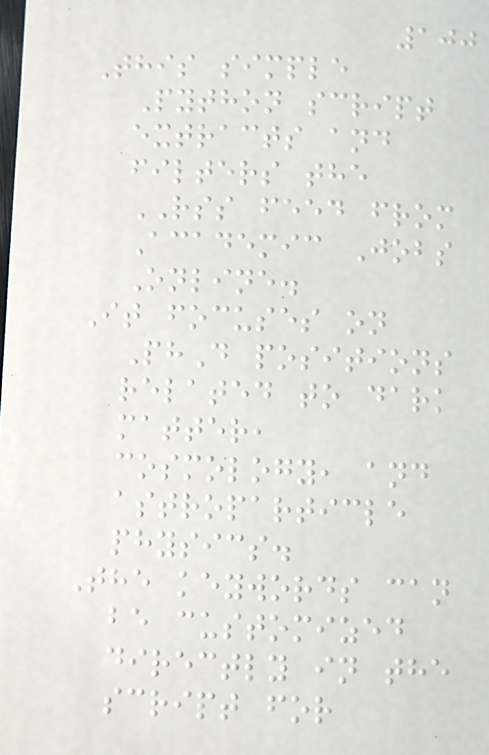100
This simple
Python script
extracts and
filters the
RSS feed from
Academic Jobs
Online.
It focuses on
PhD positions
related to dark
matter,
cosmology, and
astroparticle
physics.
The keywords can
be customized
directly in the
script for
